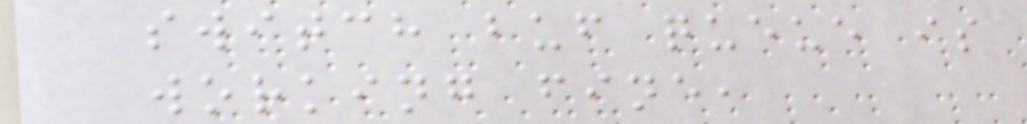switch buf queue is
working fine,
